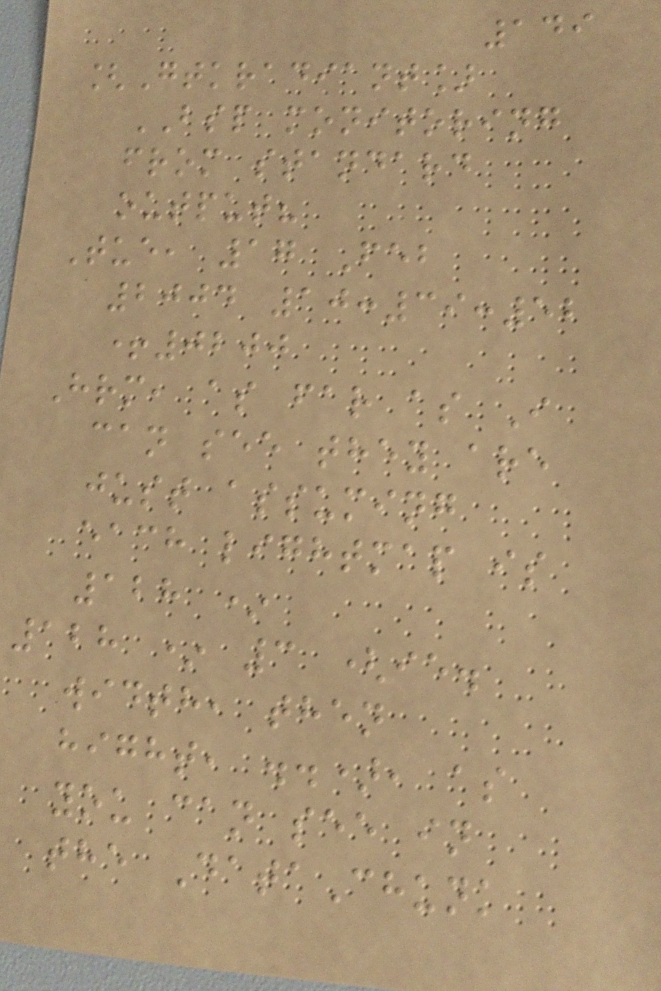149
[Gtkradiant]
BSP monitoring
from standard
output?
Tue, 17 Feb
2004 10:39:52
+0200
Hrm, as far as I
can see they are
just assuming
each lightmap is
128 *
128 * 3 (ie.
width, then
hight, ..), as
you can see in
the DataChunk
